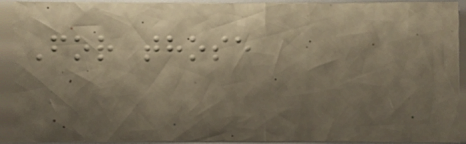For those
